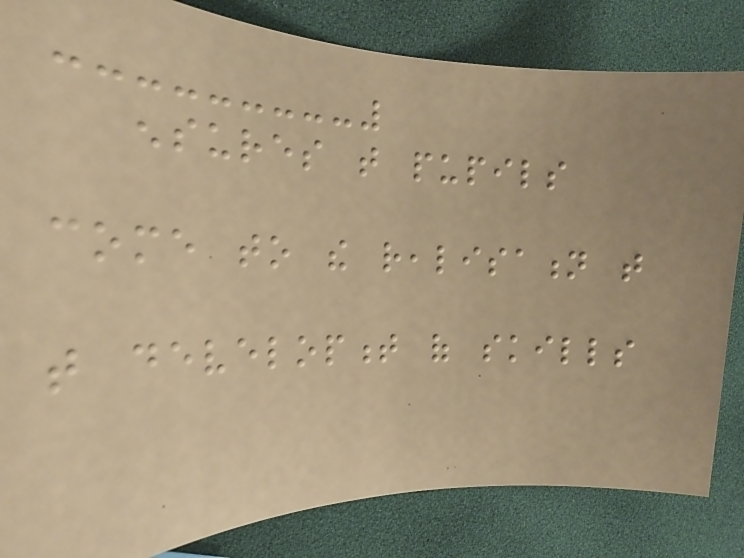ensures that pupils
come to the realisation that
that development of skills
